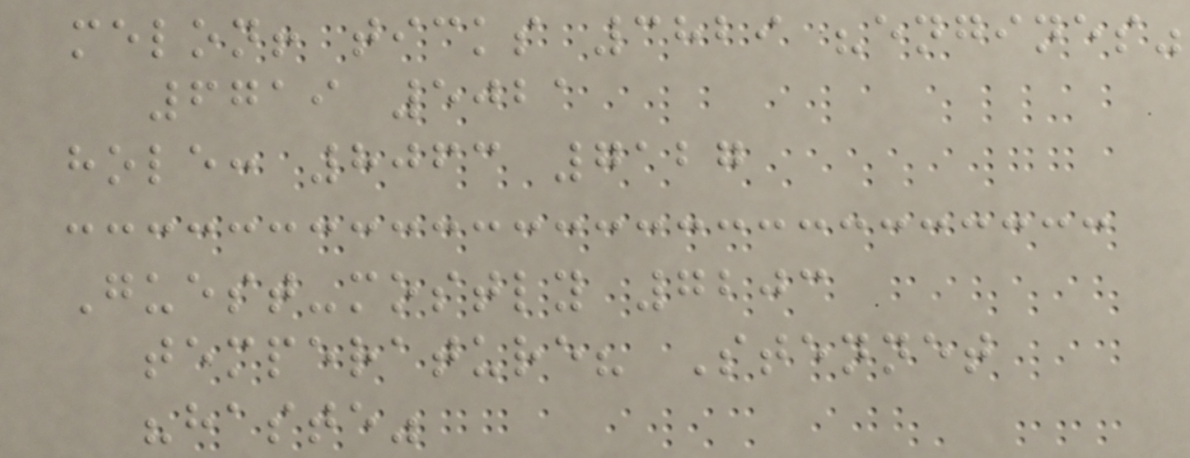melon! ticks 3829 "engines"
6719 5021
hole: 8063 7127
Guest-mostly 7203
temperature? Stennet
"haste"
